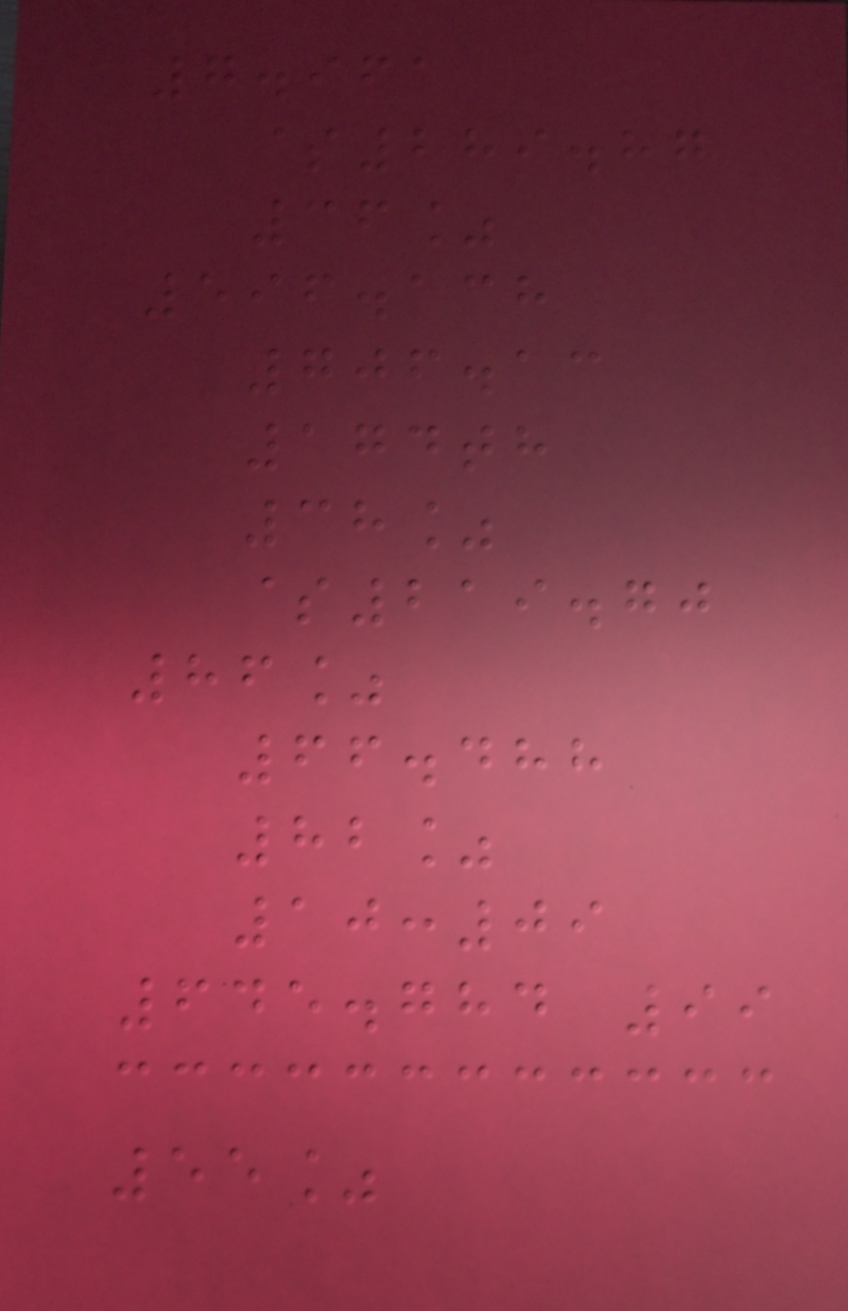7.961
$289.87
36%
596.138
706.13
174th
38%
$219.70
86%
66.488
82%
10:09
645.784 99
55%
